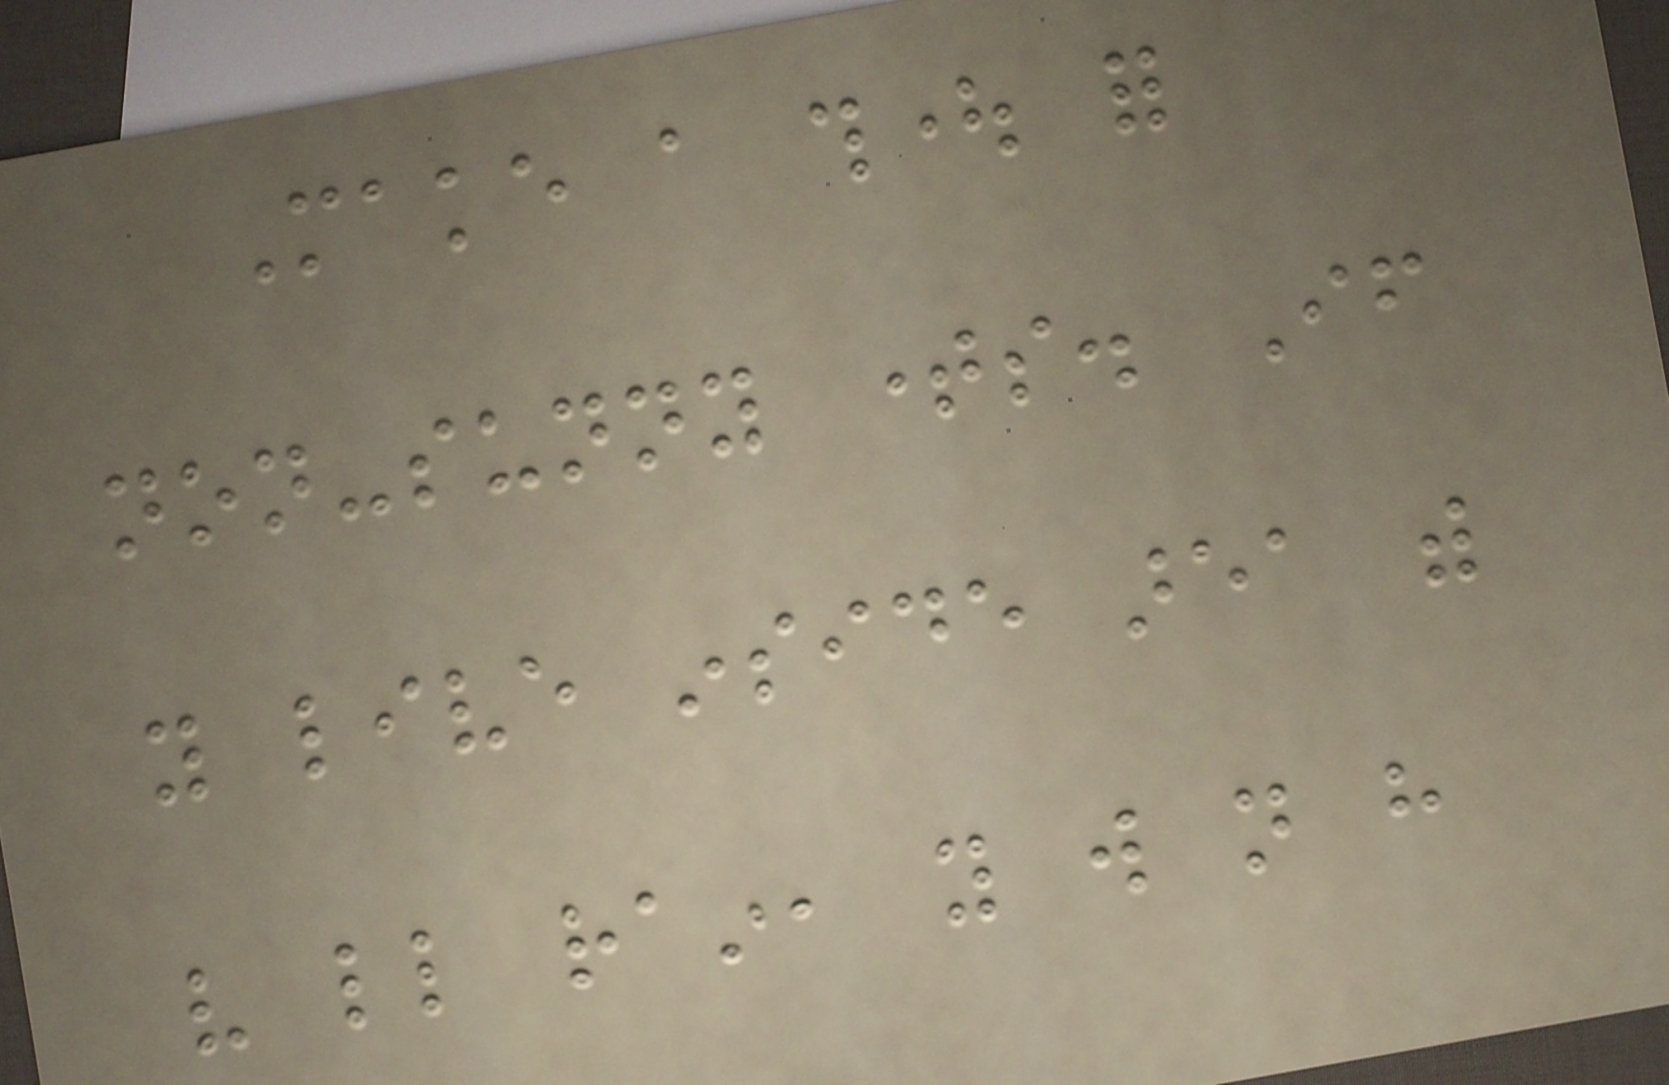Make a thought for
non-sunny times. If
you live inside area with
very little rain, you will not have
